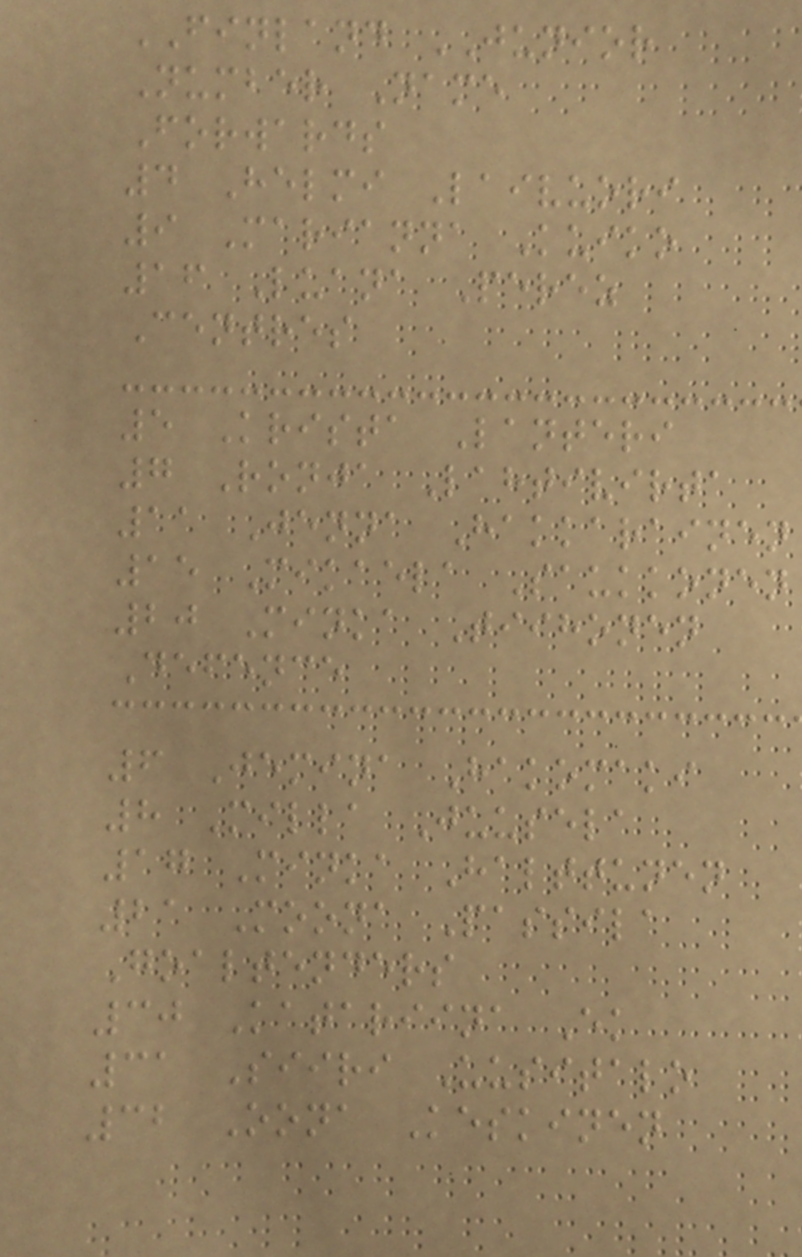FINLAND JUNIOR
Number Name
Forwards
4 Helmi Laivuori
9 Marianna Kuiko
16 Luana Perez
Centres
5 Krista Lanteri
7 Ronja Lahtivirta
11 Jenna Hakkarainen
15 Mikaela Saukkonen
20 Minka Tiihonen
Defence
6 Jemina Hakomaki
8 Milla Juusela
17 Minka Halttunen
21 Moona Passila
Goaltenders
30 Katariina Ek
31 Siiri Uusitalo
32 Oona Keskinen
